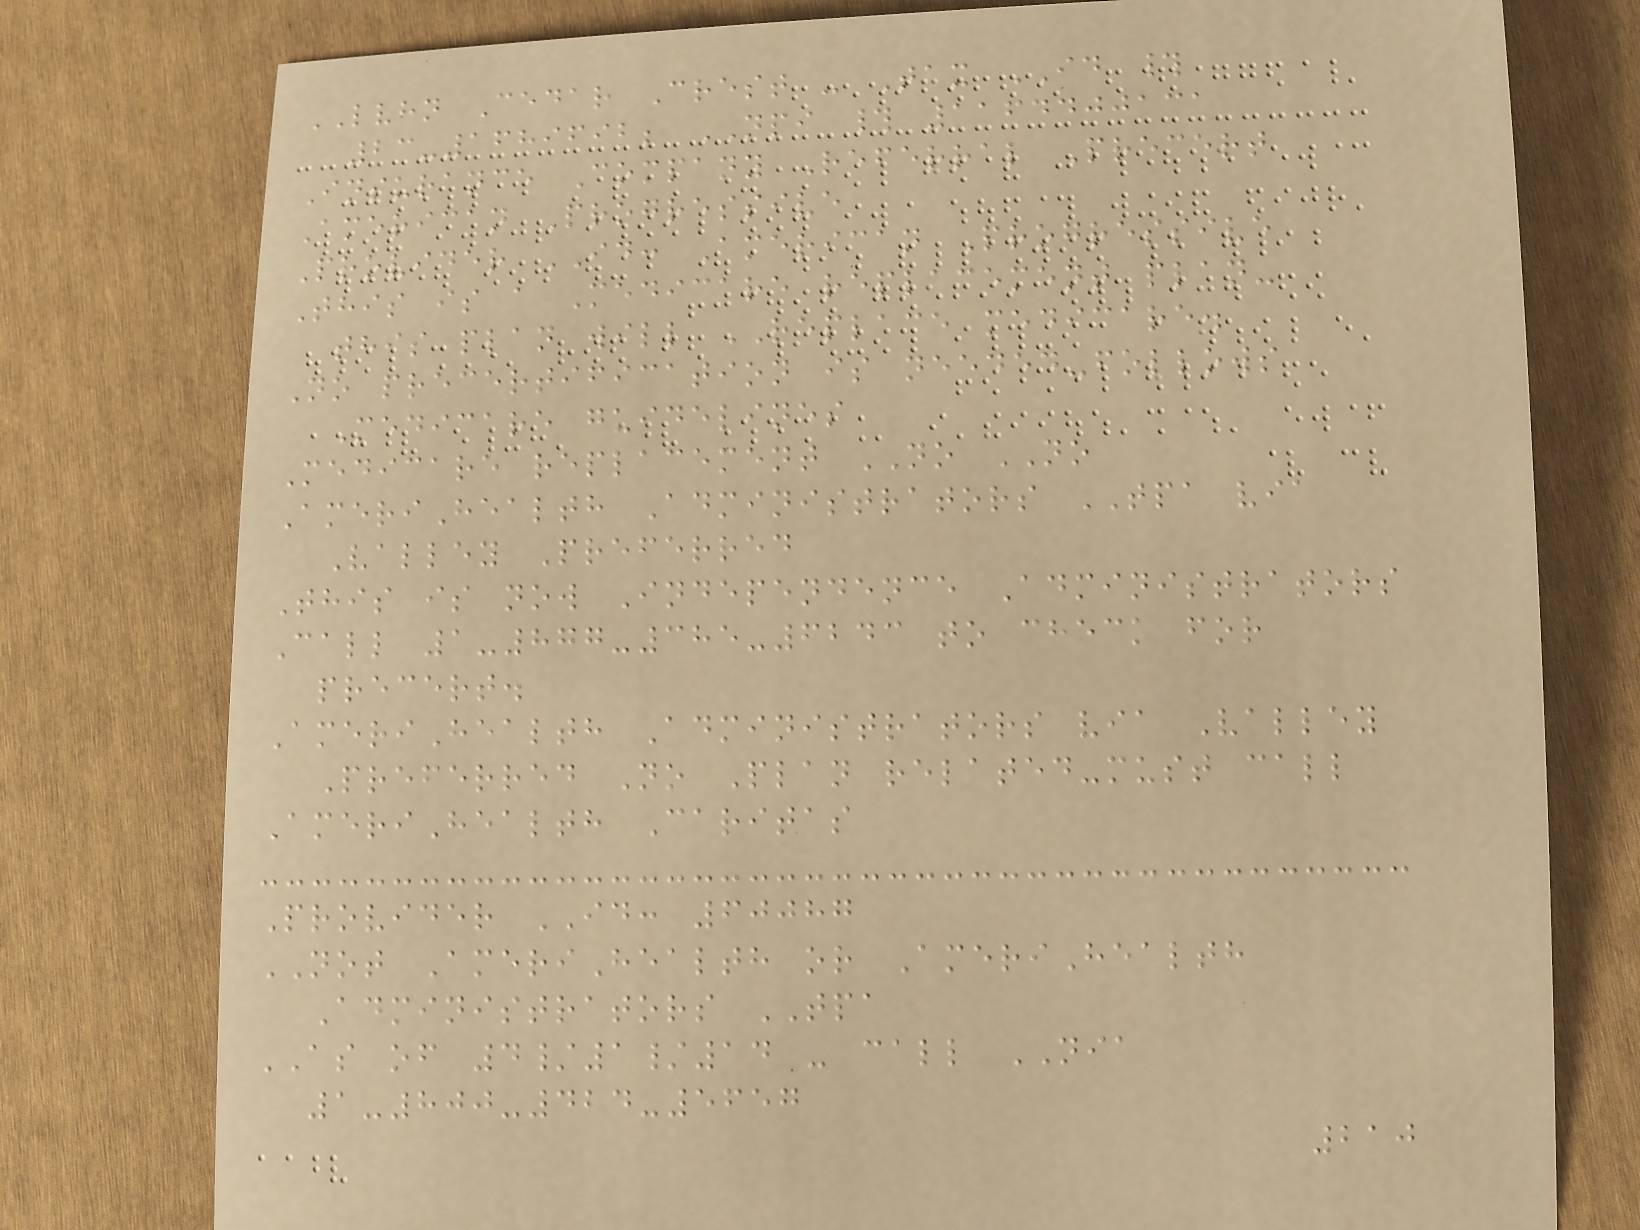LVHN Cedar Crest - Tax ID #
23-1689692; NPI # 1164400131
Insurance Company Referral Precert
American Progressive
Provider ID: American Progressive
This is a Medicare replacement plan-
this plan will REPLACE medicare.
No precertification is needed-follows
Medicare guidelines
Medicare replacement NO NO
AmeriHealth Administrators TPA via
Valley Preferred
This is now Independence Administrators
Call 1-877-385-6243 to check for
precert.
AmeriHealth Administrators via Valley
Preferred No Plan related-must call
AmeriHealth Caritas
Provider ID: 60087
NOT AmeriHealth or AmeriHealth
Administrators TPA
AS of 4/1/14 - call NIA
1-800-424-5657
210
